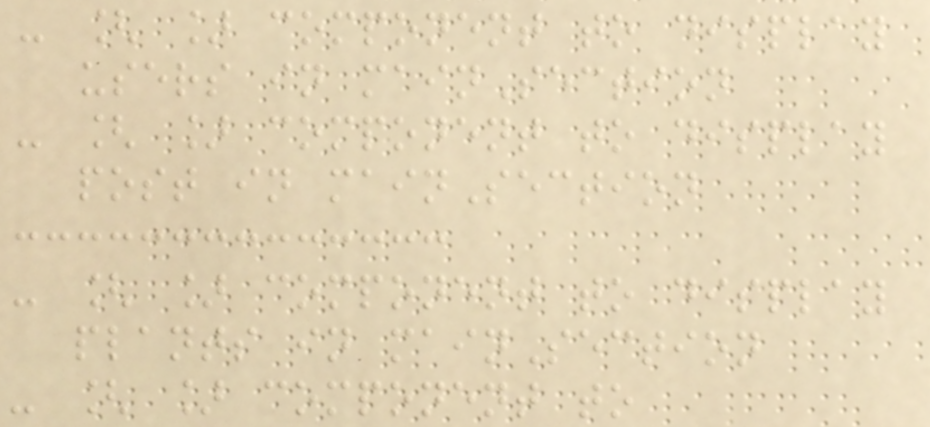- [ ] component to display
users in mainSection
- [ ] component to display
post in mainSection
- [ ] component to display
plants in mainSection
- [ ] component to
